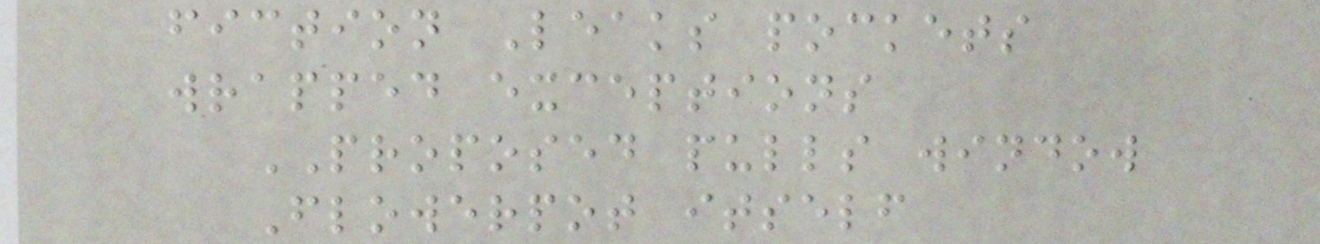fiction Leaks pockets
wrapped exceptions
PROPOSED pulls window
Flowerpot itself
